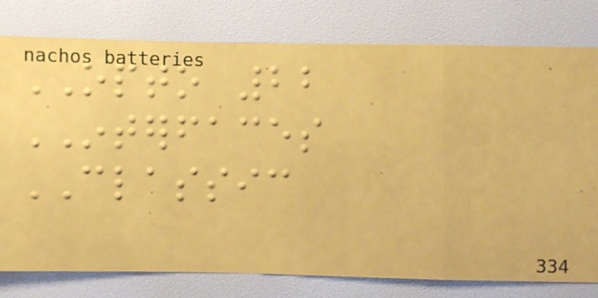OPTO 22
INTERFACES
CLASSIC
